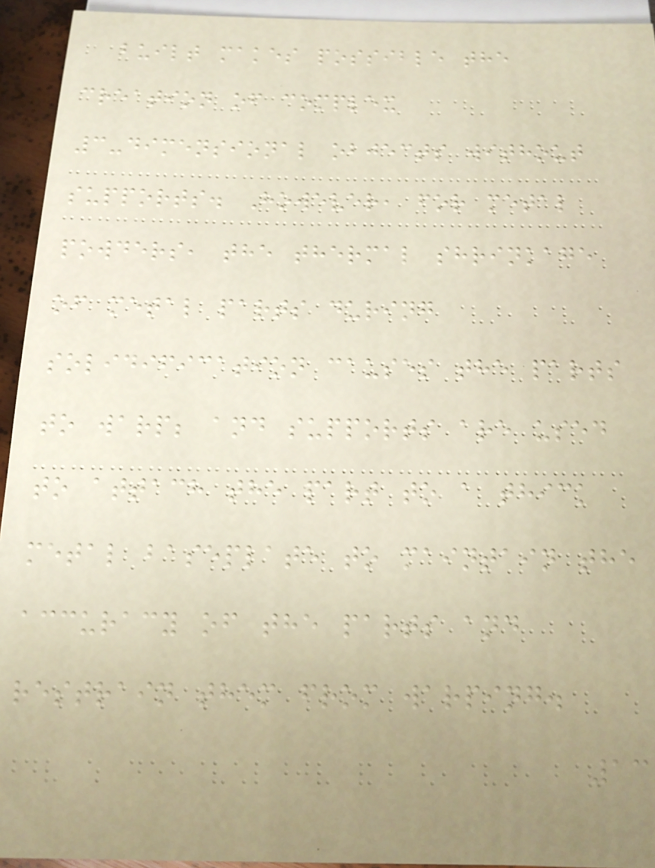built makes possible the
creation of complex
3-dimensional objects without
supports. However, for metal
powders, the thermal shrinkage
of metal parts during
solidification causes the parts
to warp; and supports are used
to attach the part to a thick
metal baseplate to maintain the
accuracy of the parts and
restrain them from warping.
13
